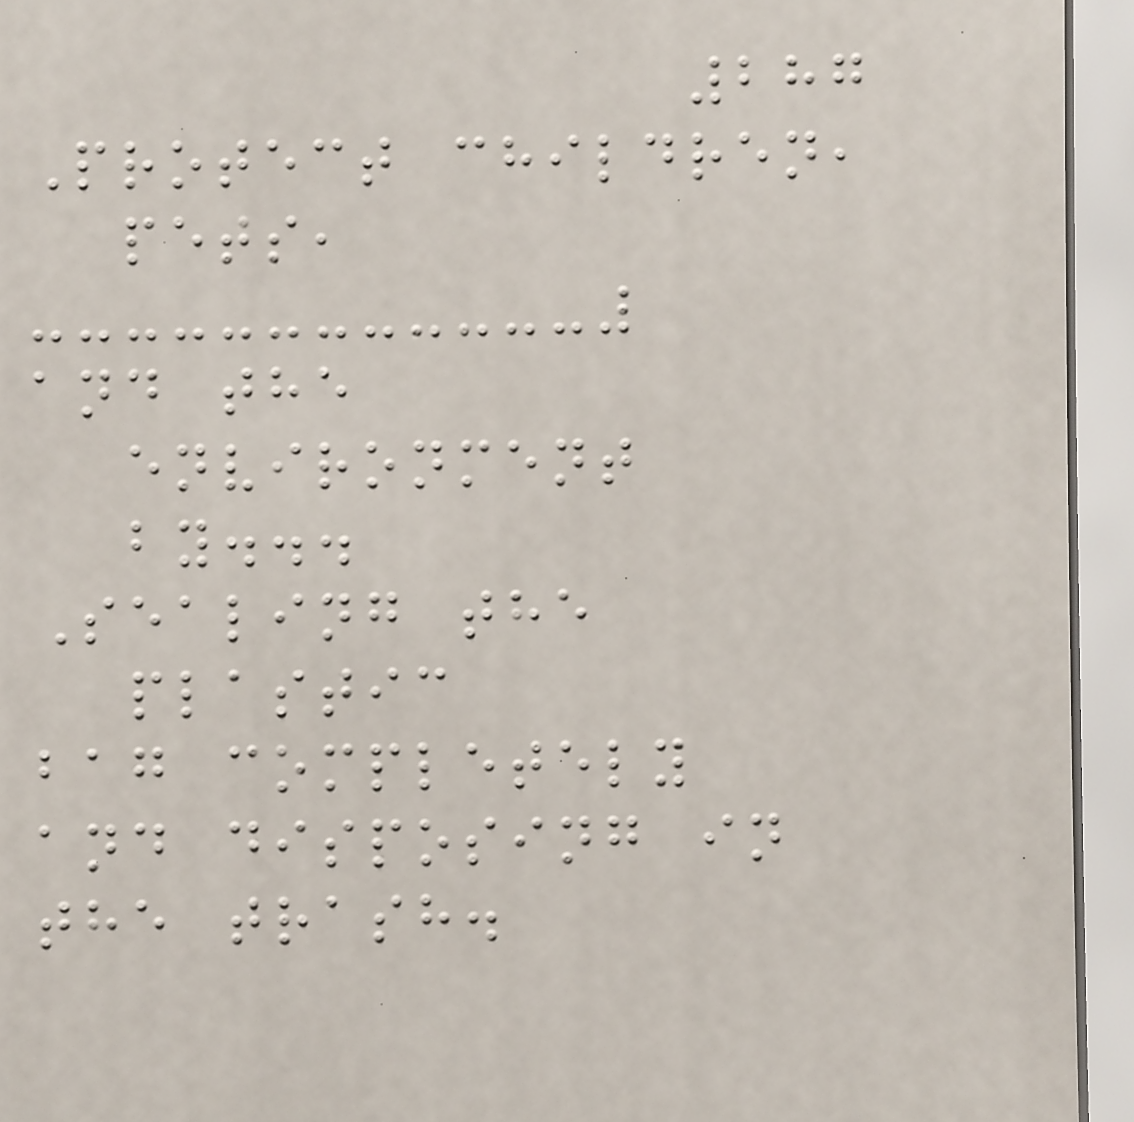287
Protect children,
pets,
and the
environment
by...
Sealing the
plastic
bag completely
and disposing in
the trash.
